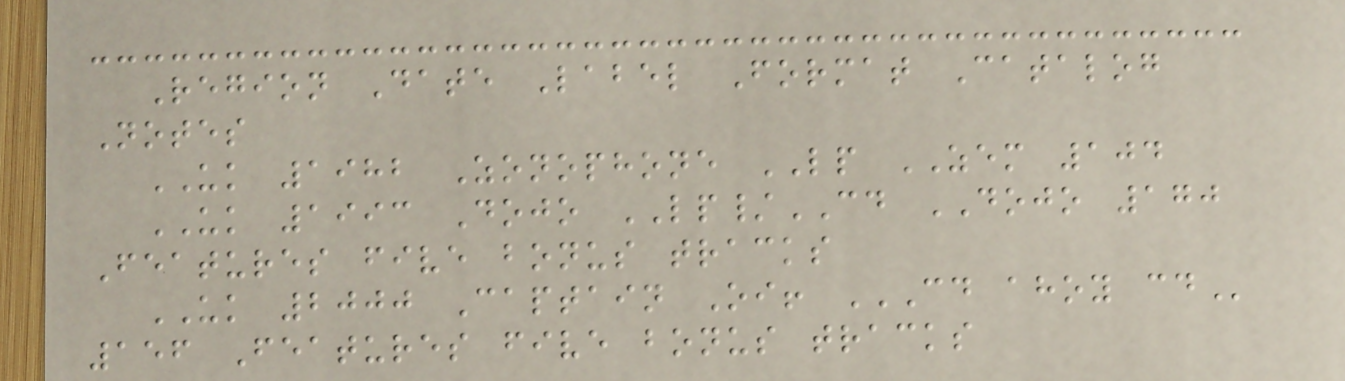Region Date Label Format Catalog
Notes
UK 1982 Zonophone LP ZEM 104
UK 1993 Dojo LP/CD DOJO 170
Features five bonus tracks
UK 2000 Captain Oi! CD AHOY CD
156 Features five bonus tracks
